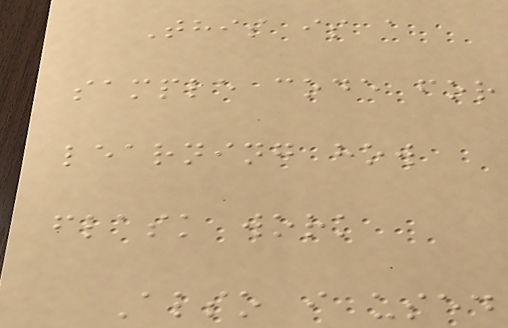This is a
sample code for
learning how
flask work
Also i used
